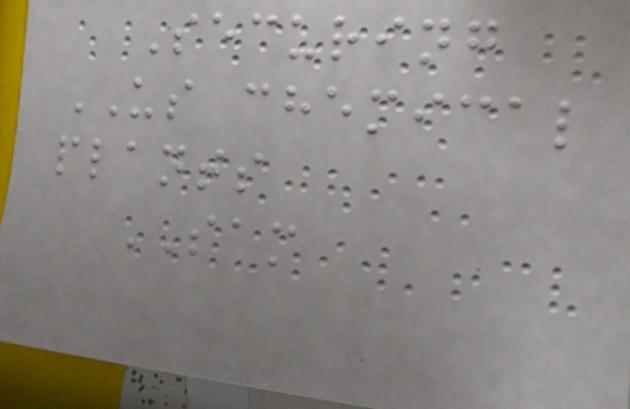Securing
US chemical
plants
SAM
